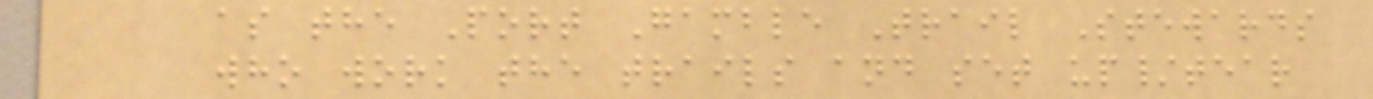as the Port Gamble Trail Stewards
who work the trails and set up/tear
